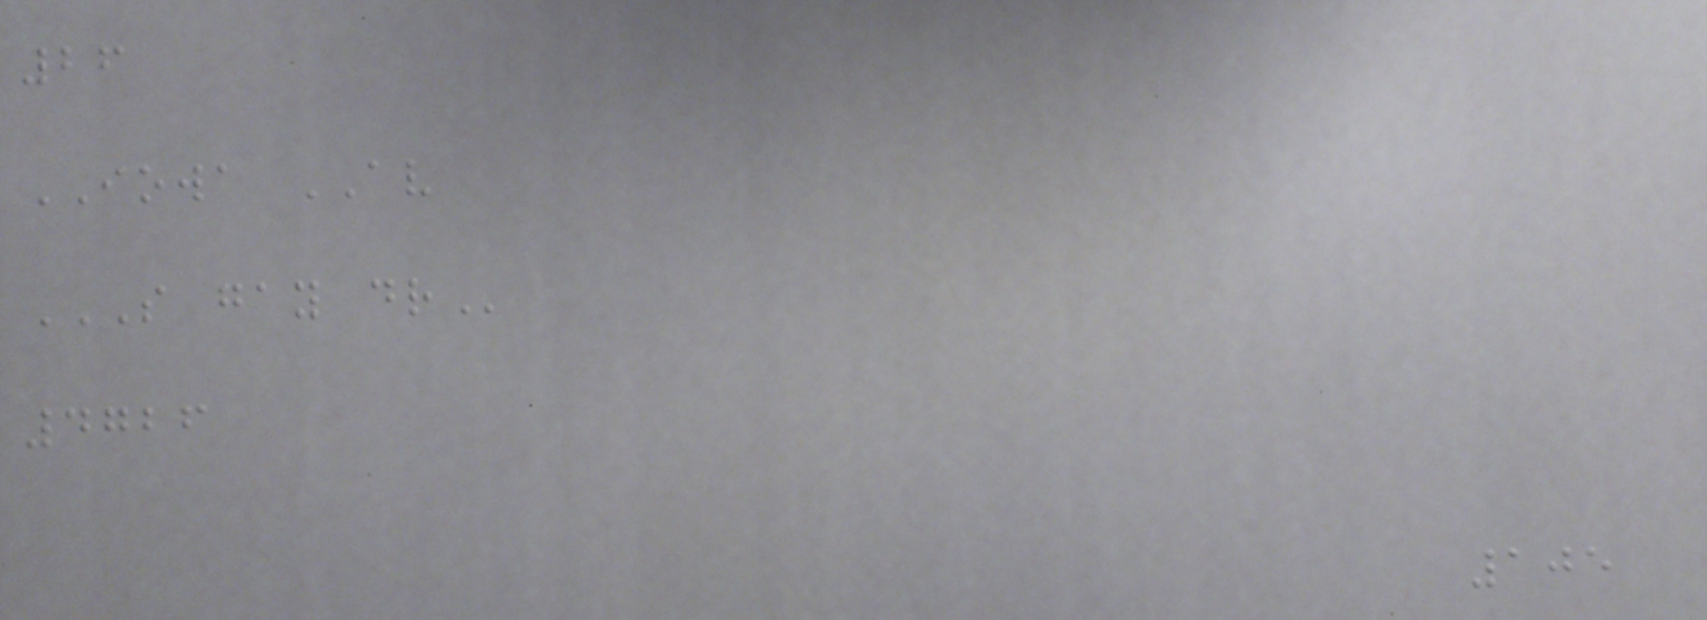26
IOWA AV
S GAY DR
4726
105
